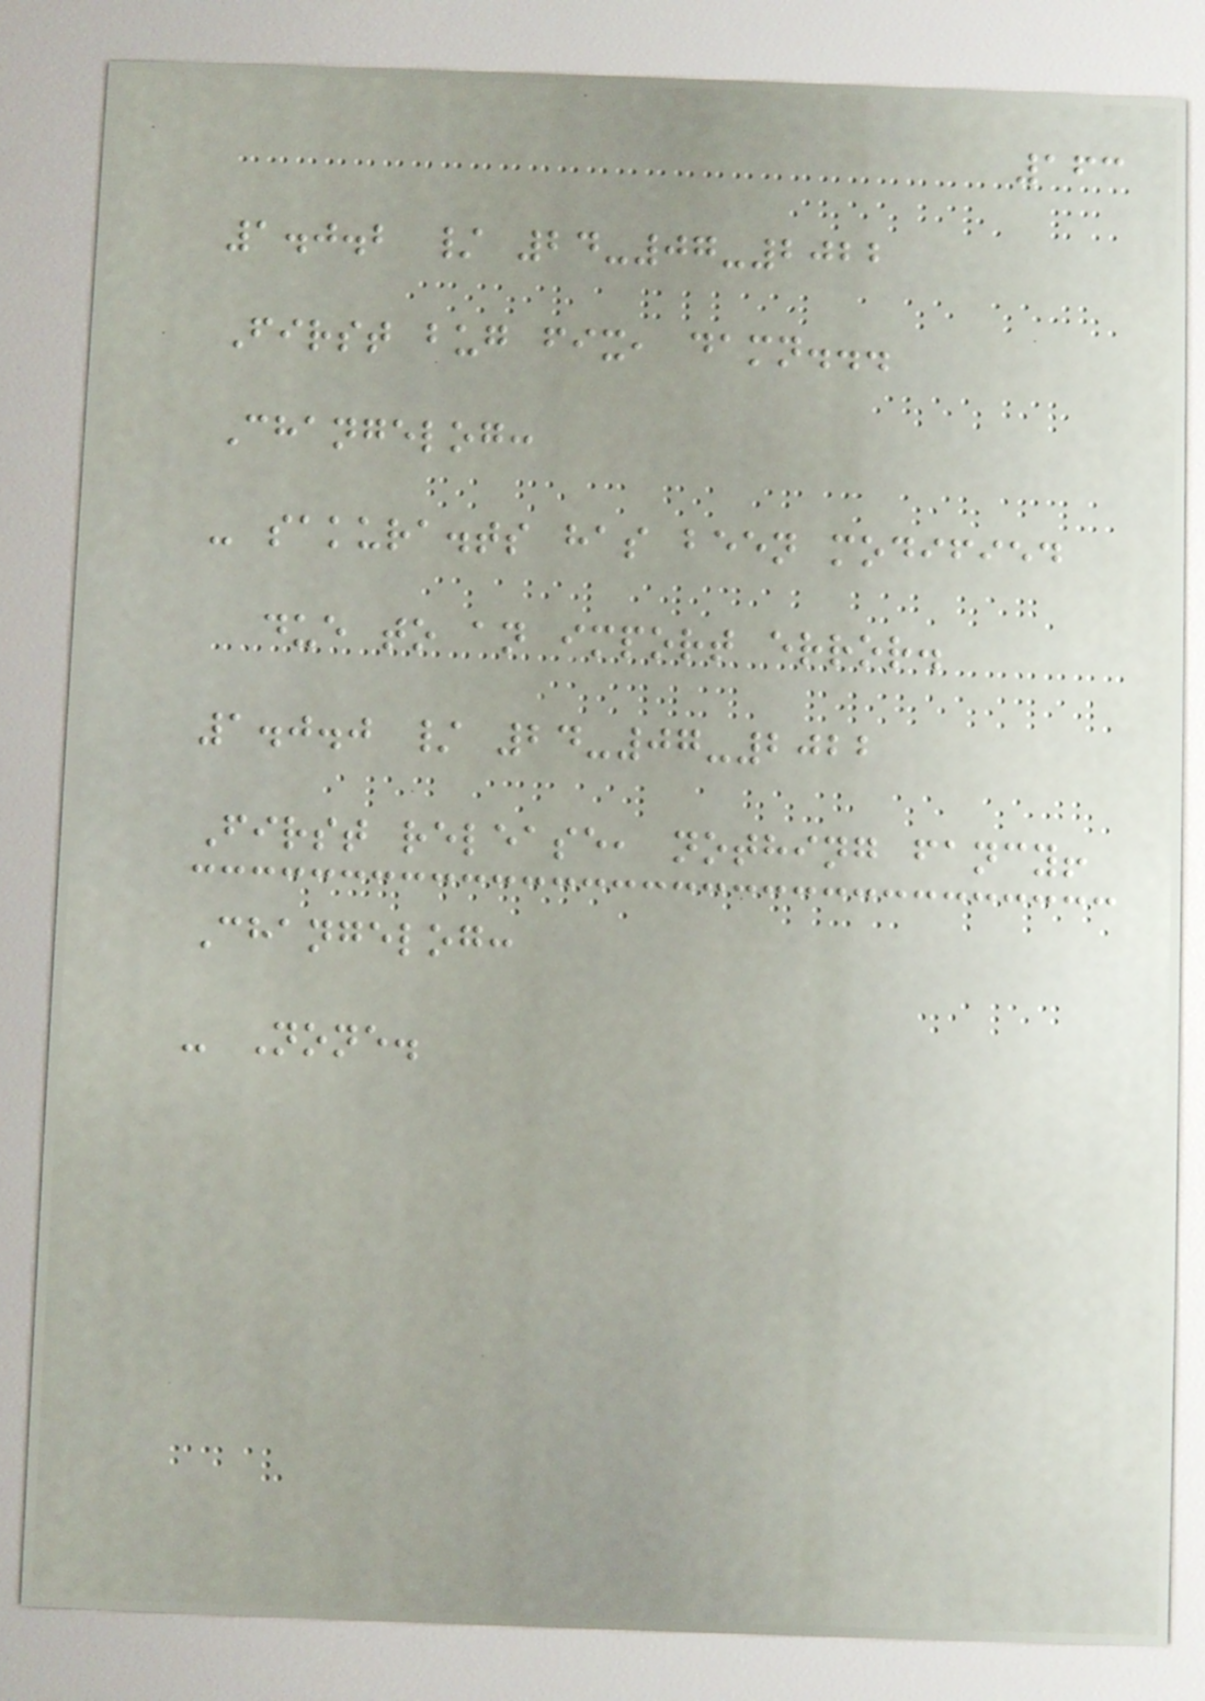163
1.0.2 / 24-07-2022
First bug fix, damn...
Changelog:
- sakura.ts has been modified
due to an import error.
1.0.0 / 24-07-2022
First release, nothing fancy!
Changelog:
- None.
